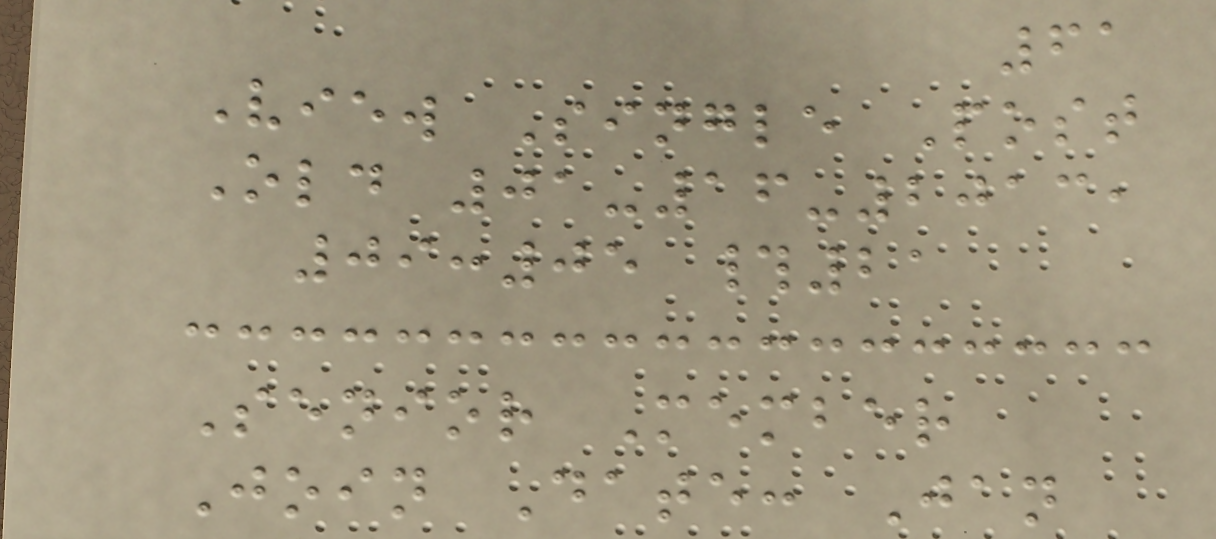61
View Single Post
Old 01-16-2013,
09:05 #21
Senior Member
Join Date: Jan
